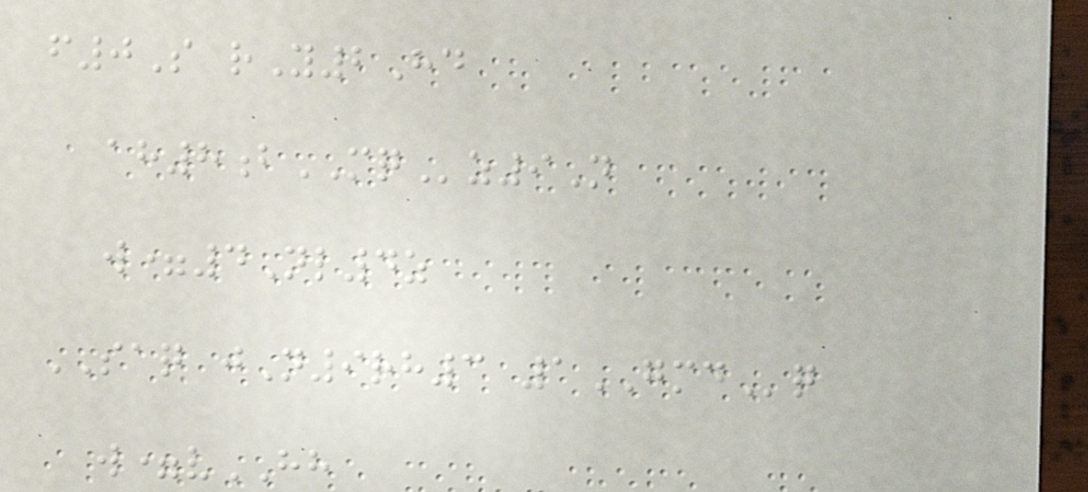f0S rY2Hd
ah8bMQz9N
w=4Nl4z
SAQ jN9rh3 1GMDq
w=vHH
